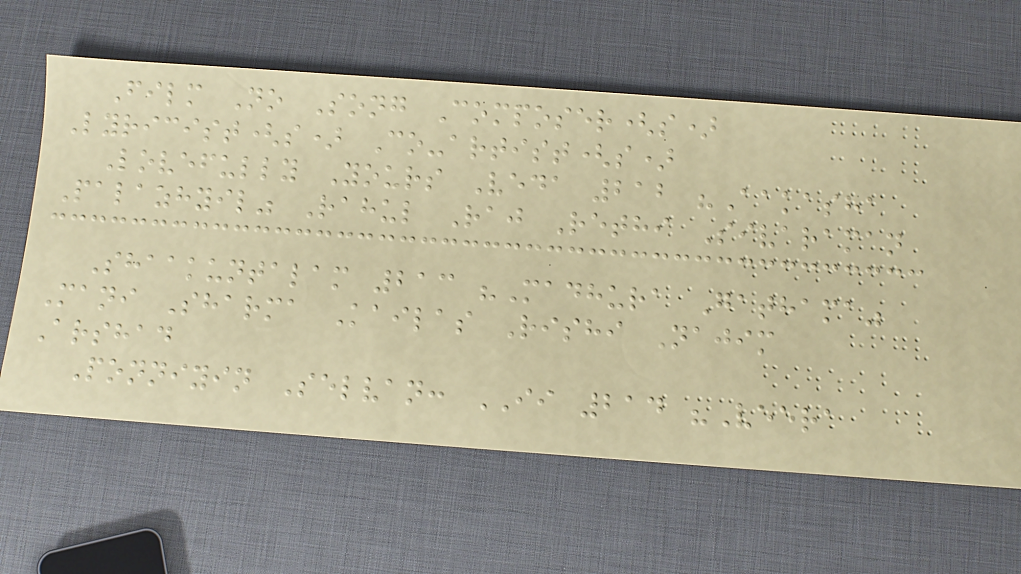Film No Song Composer(s)
Lyricist(s) Co-artist(s)
Lovefully Yours Veda 212 "Aakasha
Palazhyil" Rahul Raj Rethi Sivaraman
Shaakuntalam 213 "Madhura Gathama"
Mani Sharma Kailas Rishi Najim
Arshad
Ponniyin Selvan: II 214 "Veera
